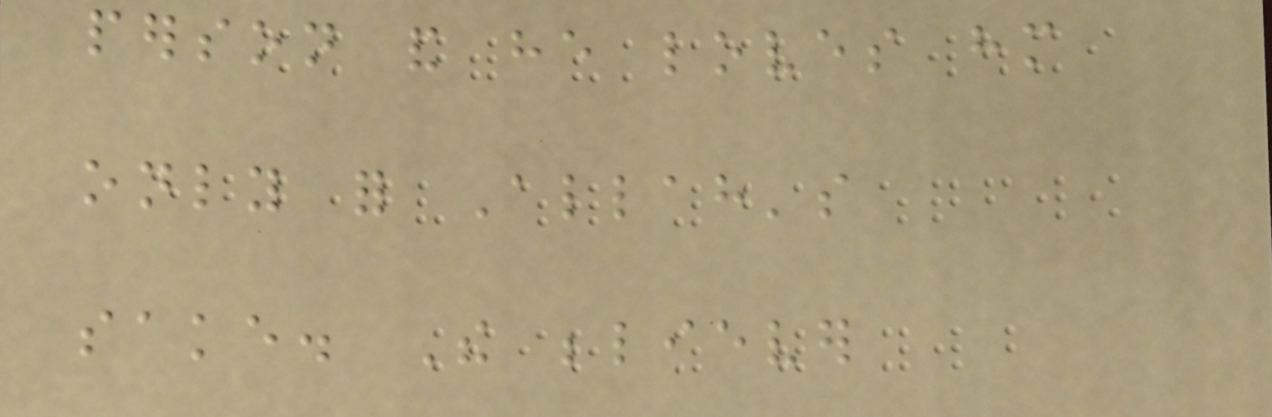person and he loves him
only for Allah's
sake. The believer
